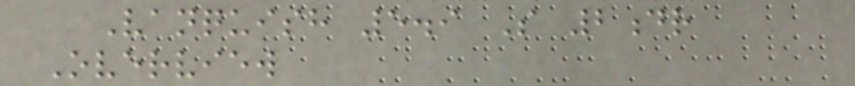Vanquish 5.9 S 2dr
Overview
